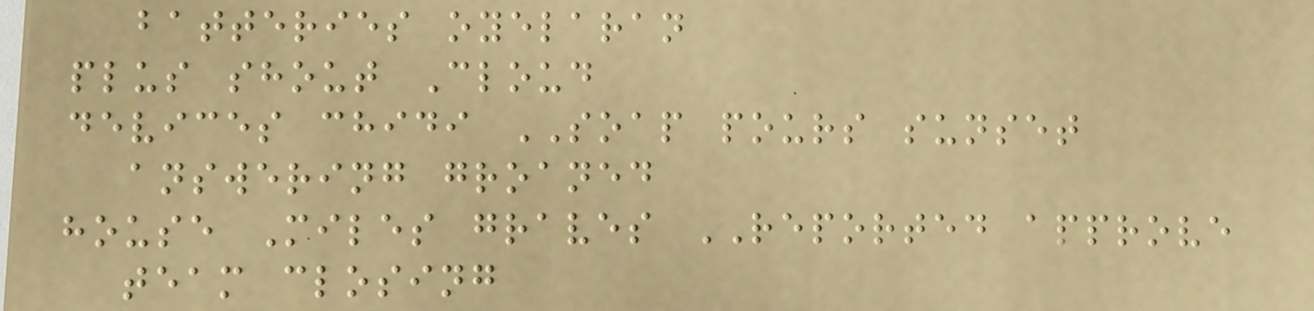batteries oyelaran
plus shout Cloud
devices chidi SOAP pours sunset
answering groaned
house Miles graves REPORTED approve
team closing
